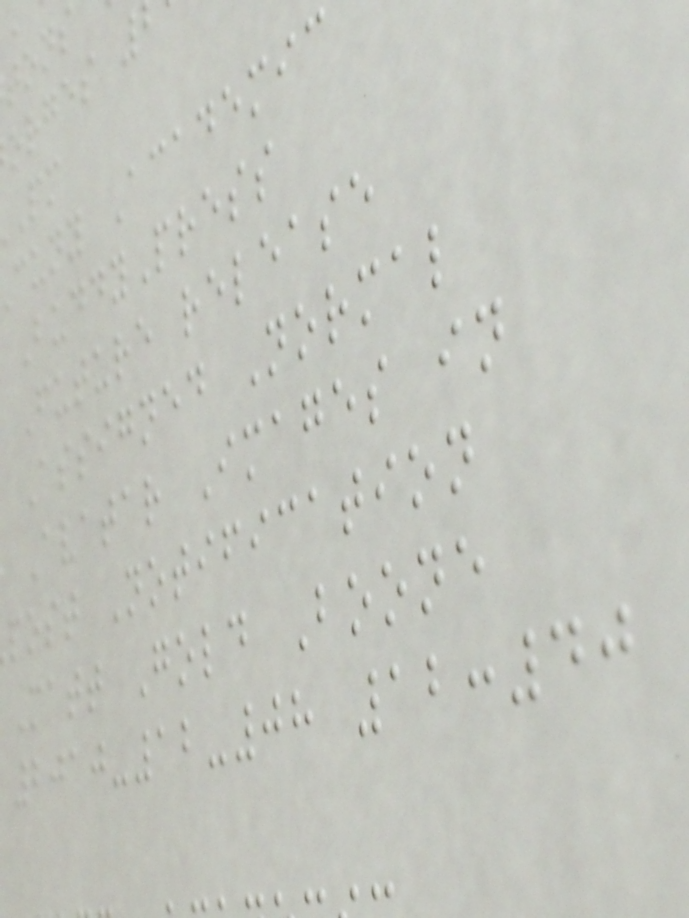cuny Academic
BuddyPress
Future release
Assigned Normal
Avatar Images in
post Notification
Matt Gold Boone
2010-12-08 12:40
